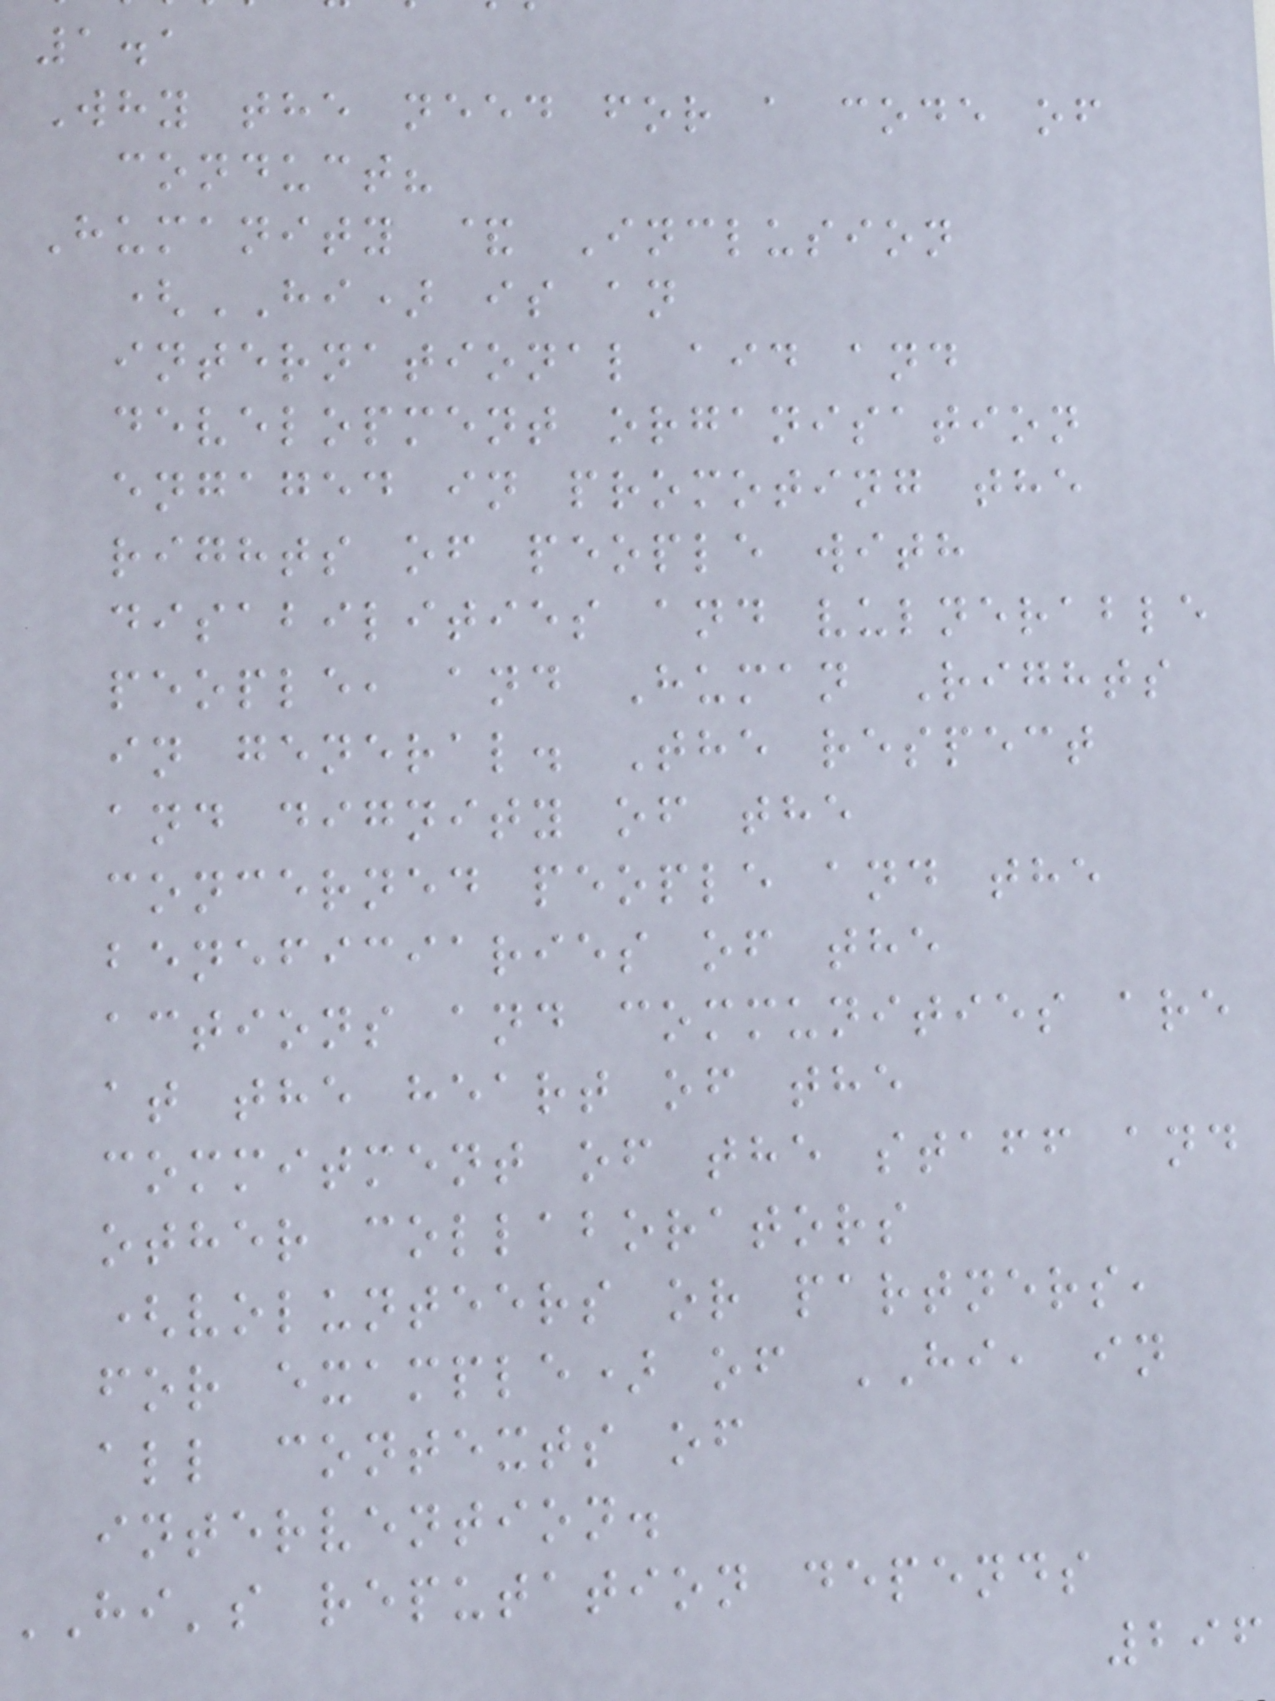1.1
Why the need for a code of
conduct?
Humanity & Inclusion
(HI) is an
international aid and
development organisation
engaged in promoting the
rights of people with
disabilities and vulnerable
people, and Human Rights
in general. The respect
and dignity of the
concerned people and the
beneficiaries of the
actions and communities are
at the heart of the
commitment of the staff and
other collaborators
(volunteers or partners,
for example) of HI, in
all contexts of
intervention.
HI's reputation depends
296
